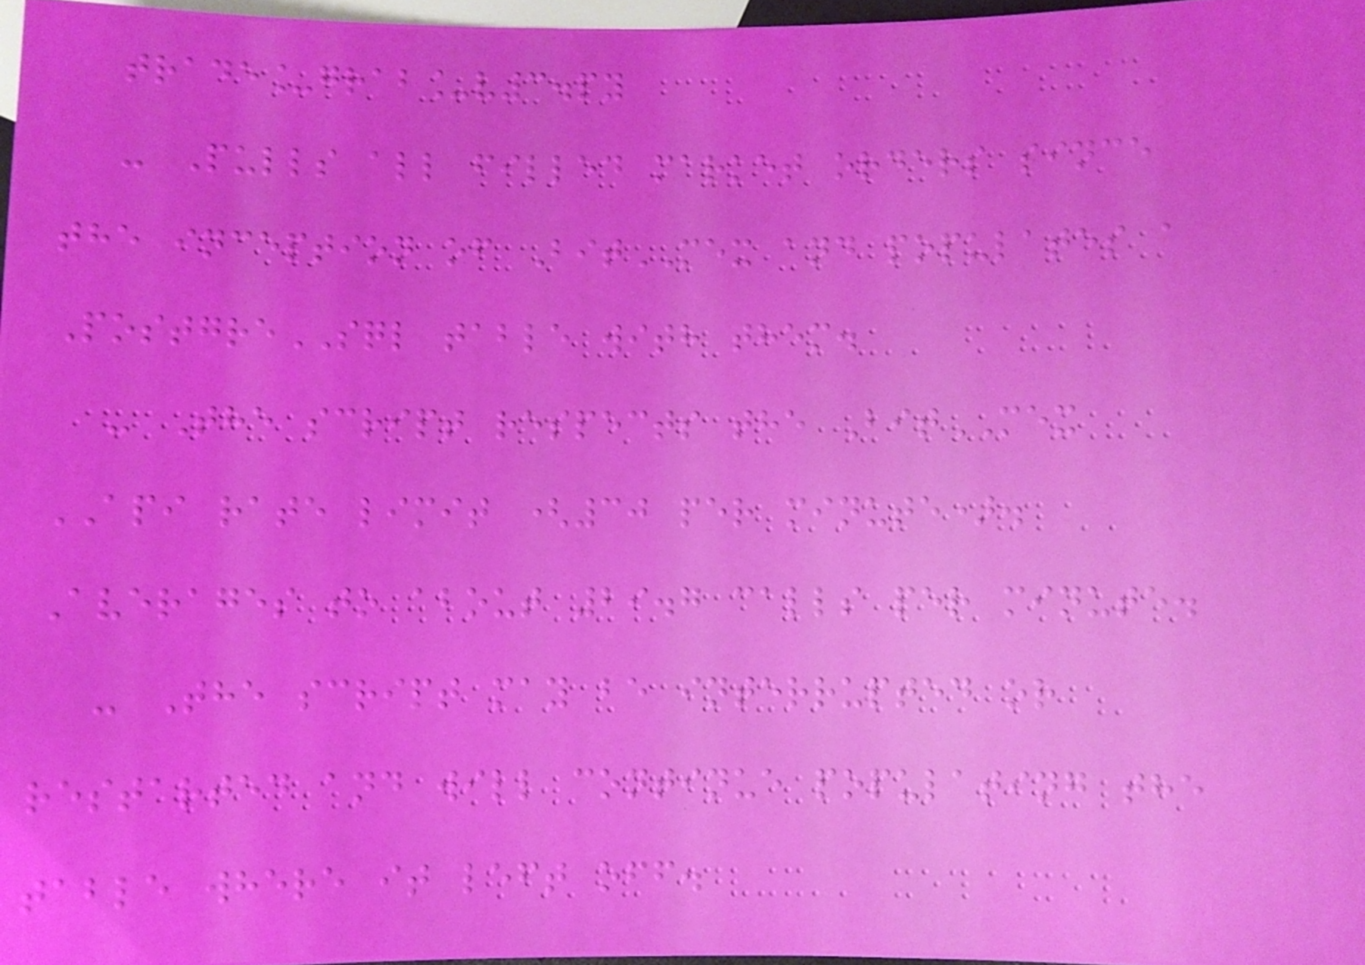trade_grab_v3.py
- Pulls all filled market orders since
the inception of BitMEX and populates a
PostgreSQL table with them.
- The script respects the BitMEX
API rate limit (30 per minute).
Averages to about 29.7 calls per minute.
- The script may be interrupted or
restarted and will continue populating the
table where it left off.
